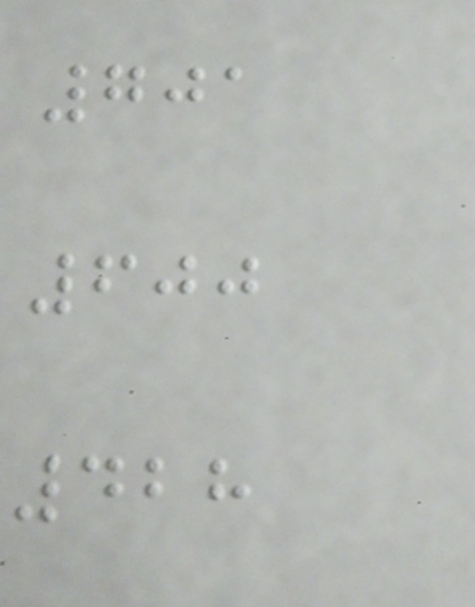701
600
428
